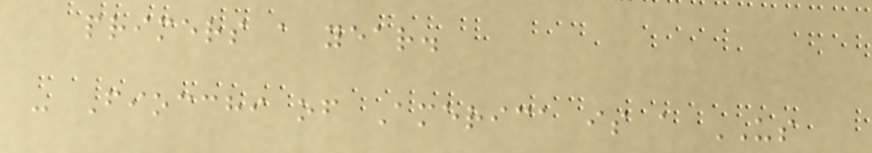primers a year.
- Fiocchi of America is a US
